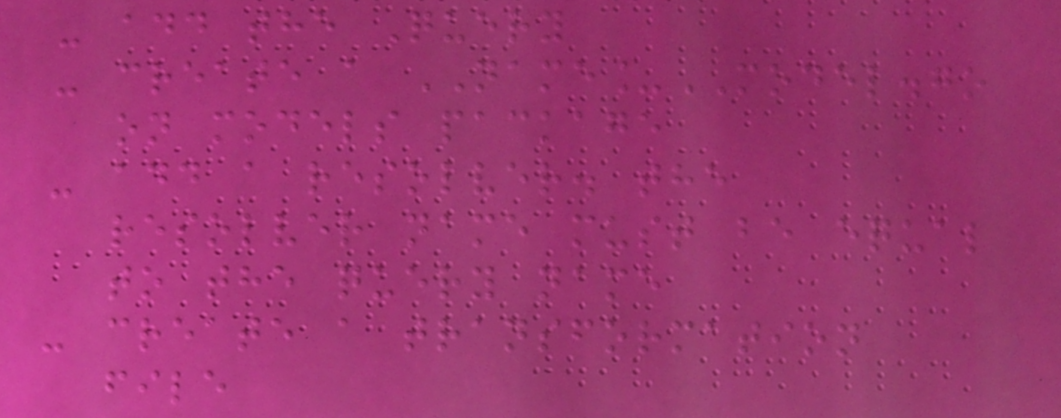- add the Query
- create a NAME_MODEL.go
on models package
- add a resolver. the
resolver name must be equal
to the query name
- create a transformation
file
